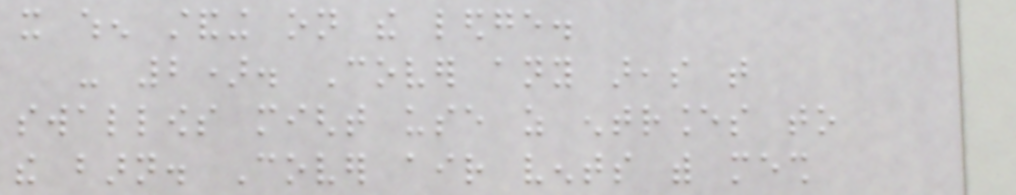it when standing on the ledge.
- 2). Cover any areas that
swallows might use as entrances to
the barn. Cover air vents with mesh
